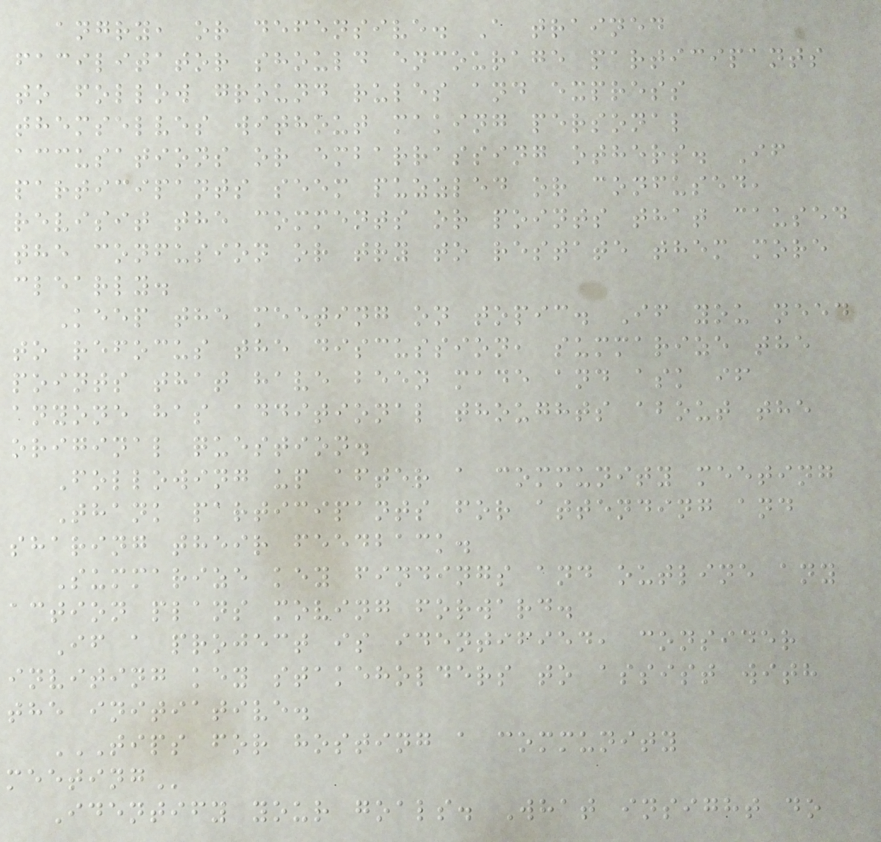angry, or defensive. A trained
facilitator should encourage participants
to follow ground rules and express
themselves without making personal
accusations or embarrassing others. If
participants seem puzzled or confused,
revisit the comments or points that caused
the confusion or try to restate them more
clearly.
Keep the meeting on topic. If you need
to refocus the discussion, summarize the
points that have been made and ask if
anyone has additional thoughts about the
original question.
Following up after a community meeting
Thank participants for attending and
sharing their feedback.
Summarize key findings and outline any
action plans moving forward.
If a project is identified, consider
inviting key stakeholders to assist with
the initiative.
TIPS FOR HOSTING A COMMUNITY
MEETING
Identify your goals. What insight do
